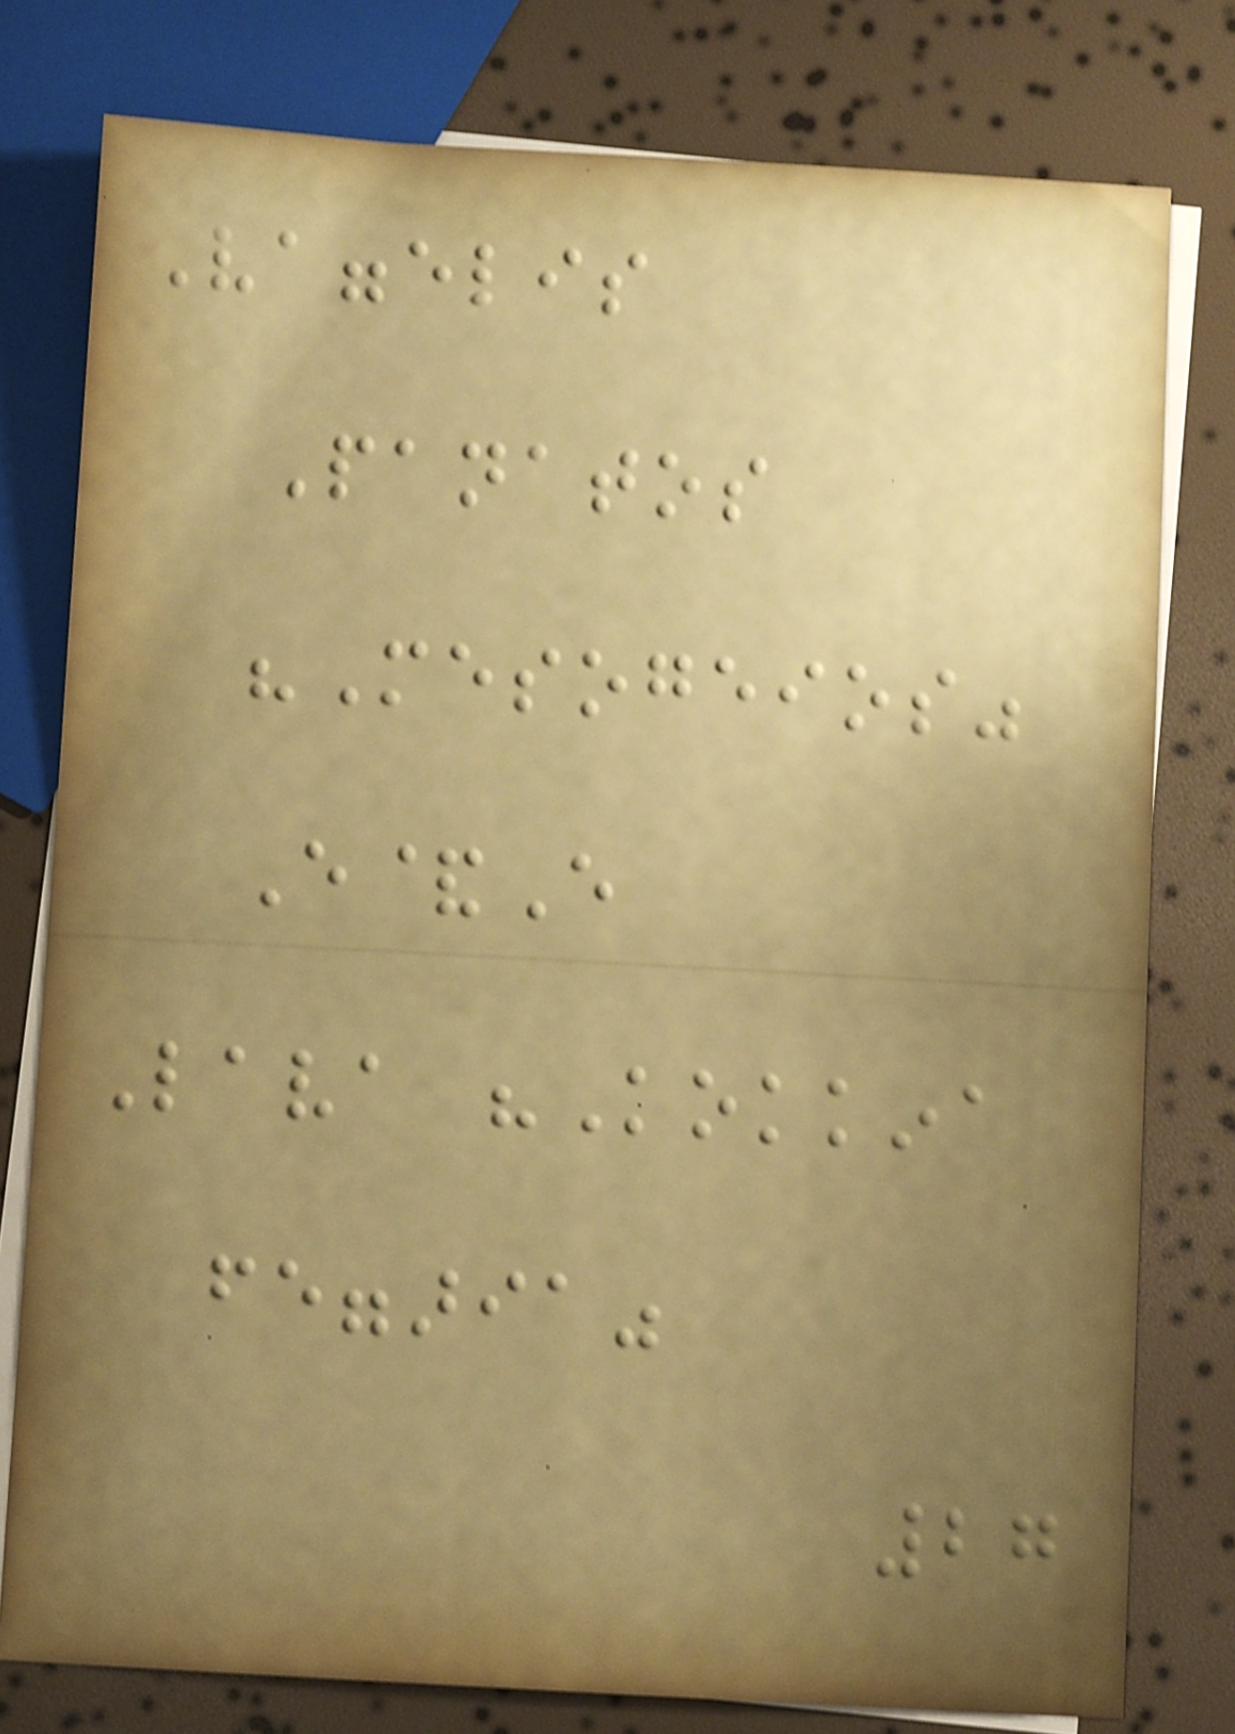Vaggelis
Panatos
"Mesogeios"
E&E
Lava "Kokkina
feggaria"
27
